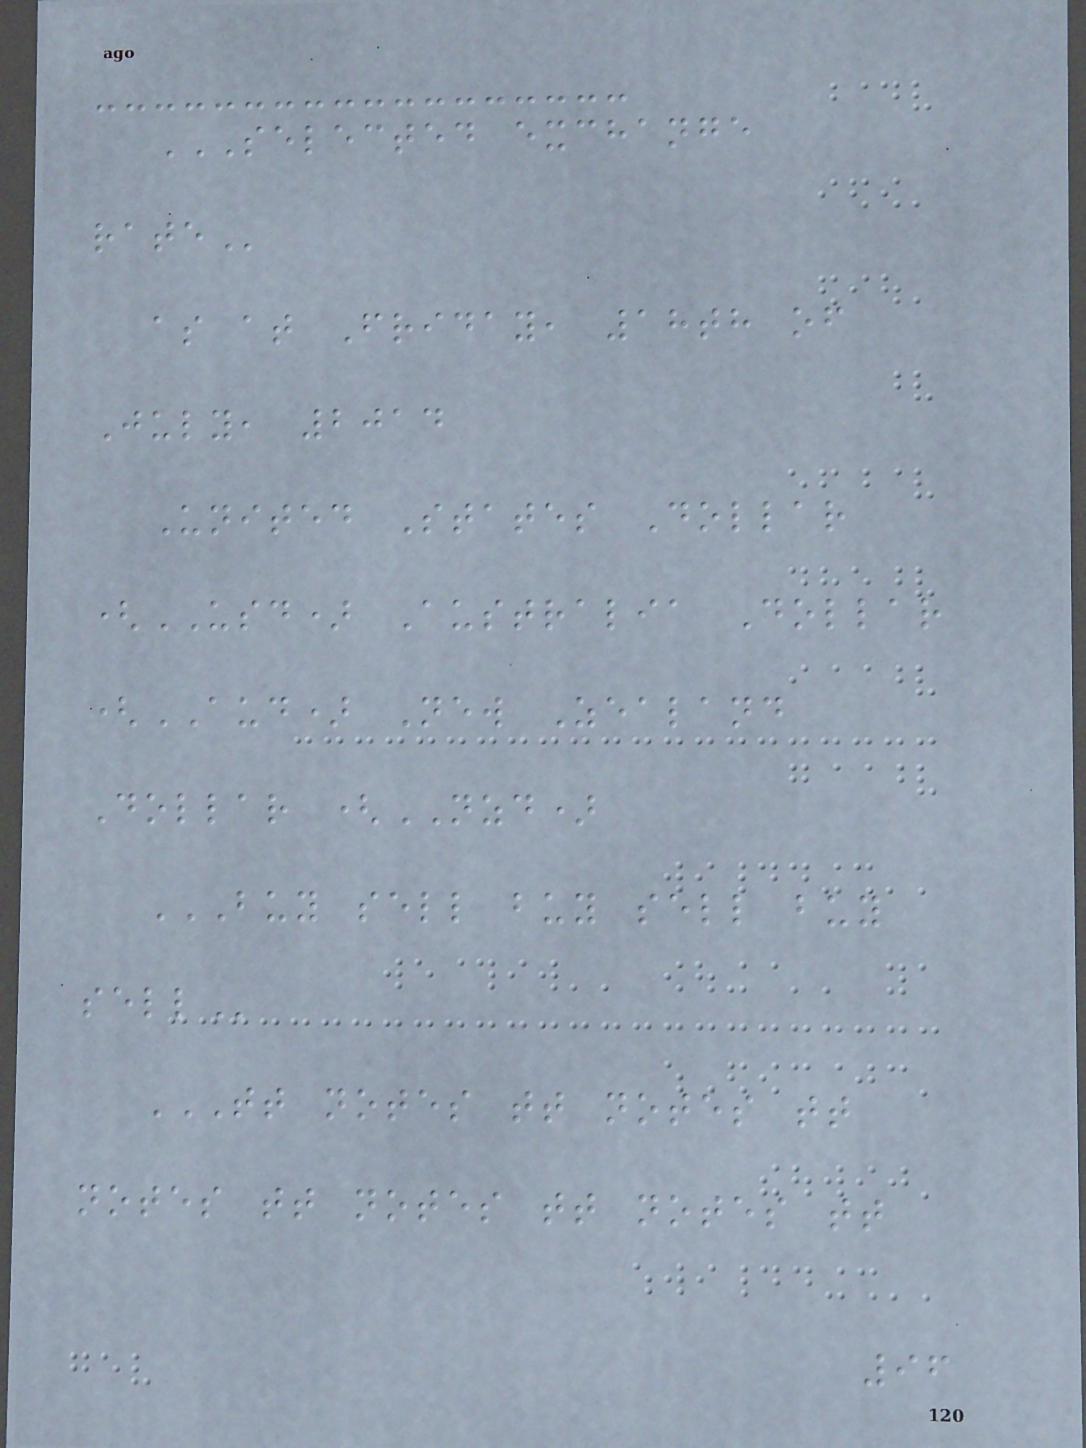SELECTED EXCHANGE
RATE
as at Friday, 18th of
July, 2014
United States Dollar
(USD) Australia Dollar
(AUD) New Zealand
Dollar (NZD)
BUY SELL BUY SELL BUY
SELL
TT NOTES TT NOTES TT
NOTES TT NOTES TT NOTES TT
96
